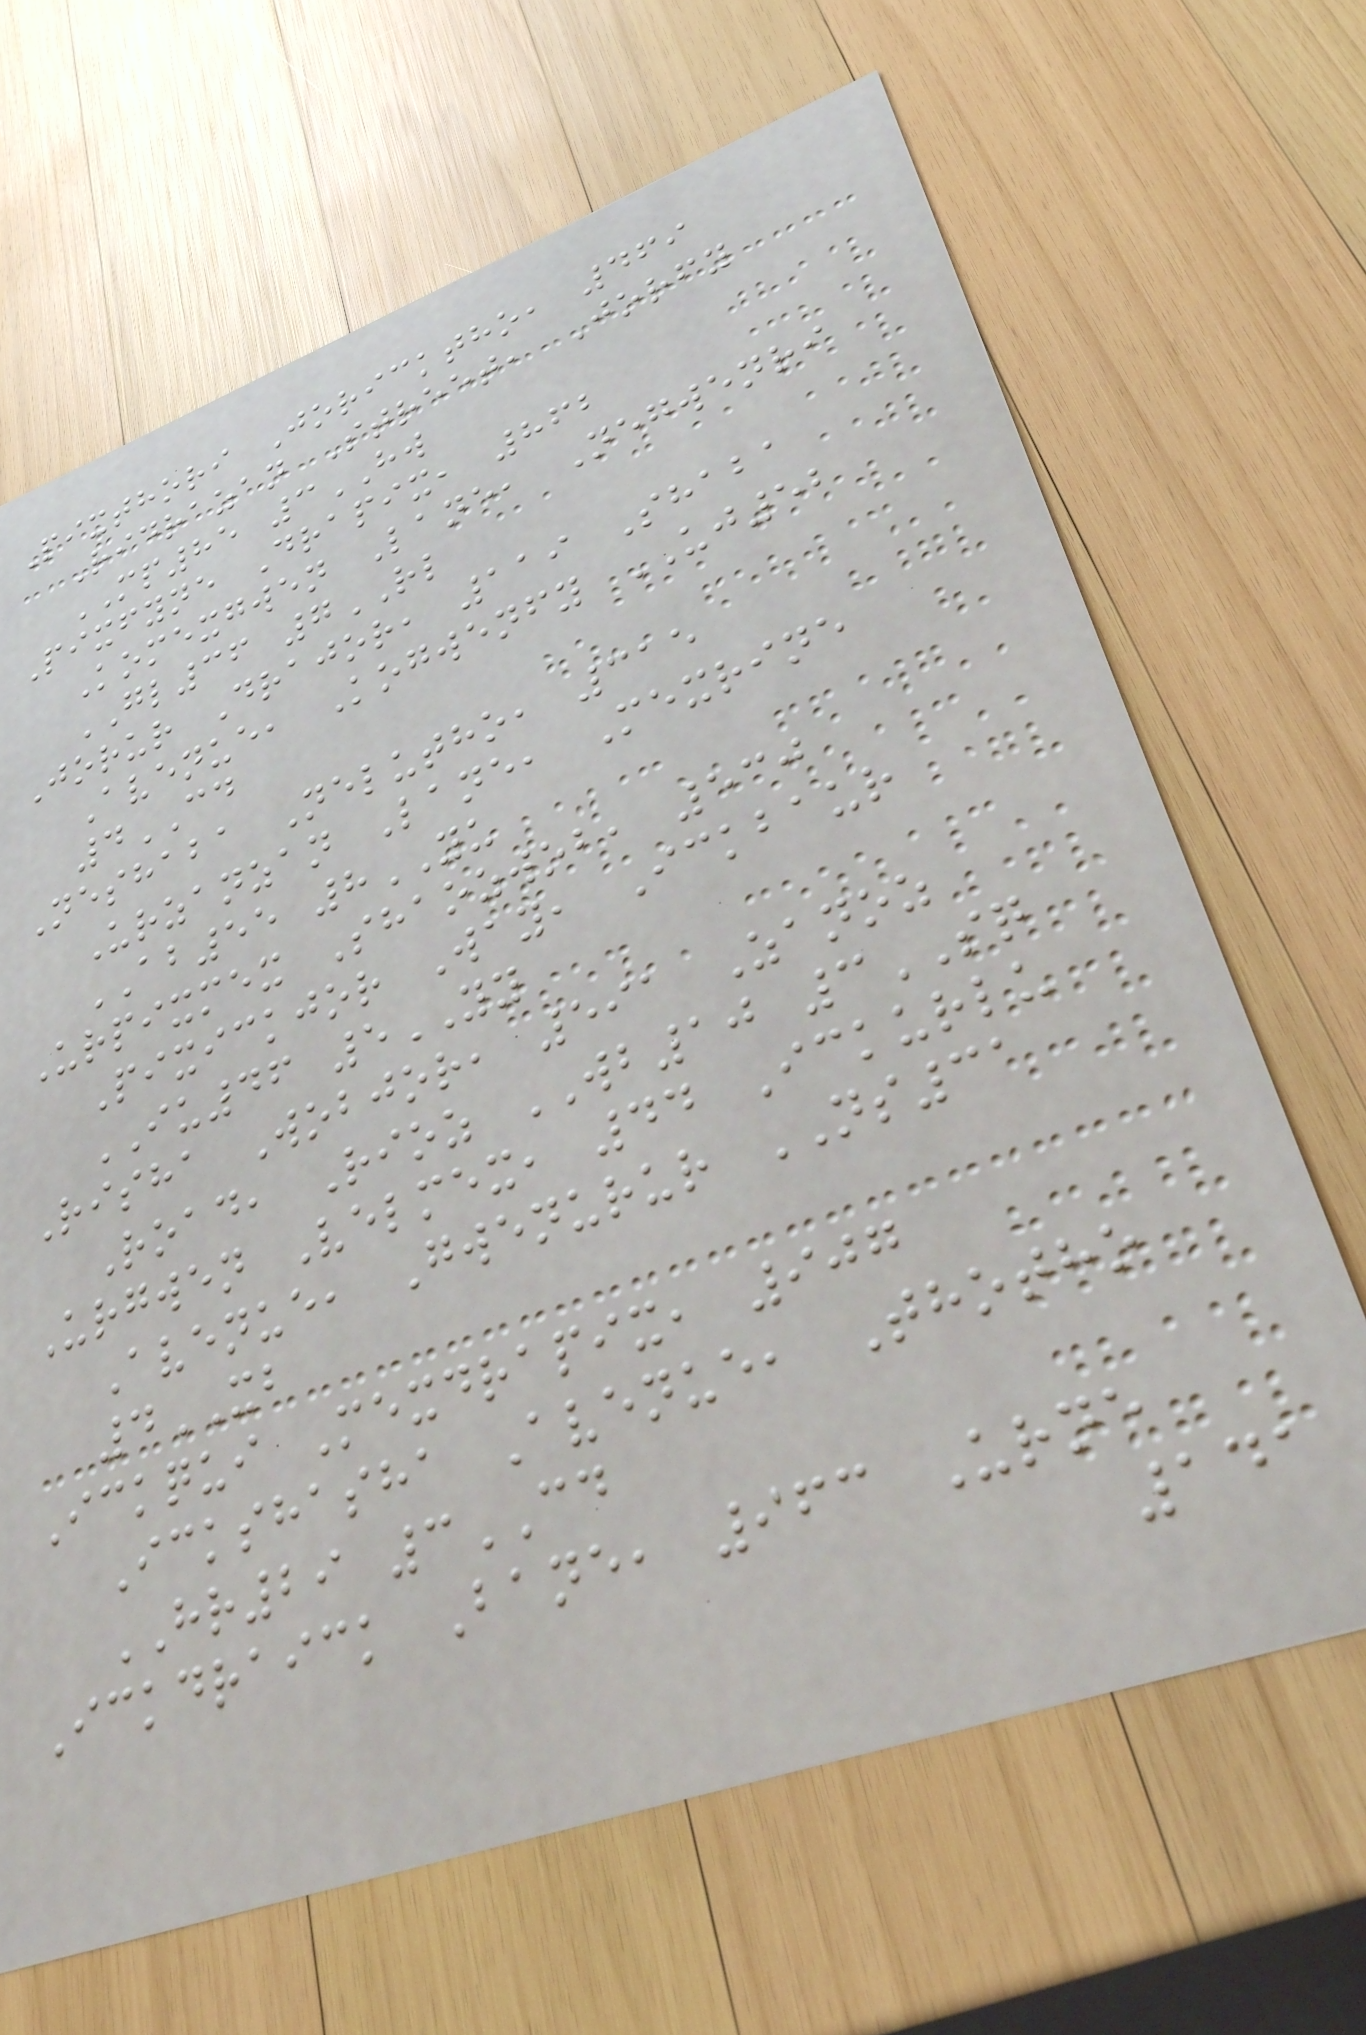Pixthori Joricktho, 469
Ridrazan Street, Jorfy
MP85 3HW
Pixfyne Drapix, 862
Komexgwen Lane, Negwenri
GL36 7RL
Jorur Drajor, 119 Shaba
Avenue, Kogwenfy UJ52
4CD
Neshaba Nelutho, 315
Urzanzan Lane, Mexrine
AB55 8YU
Urpixmex Shaozwob, 530
Pixickjor Way, Ickbaur
IU46 5YY
Risha Wobjor, 591 Zanoz
Road, Rioz WB10 3SQ
Urgwen Velmex, 44 Ickurlu
Avenue, Gwenurur NS31
4XB
Ickqui Mexdrapix, 907
Ickshasha Avenue, Thotho
HR29 3CD
Ickdraick Bane, 963 Urne
141
